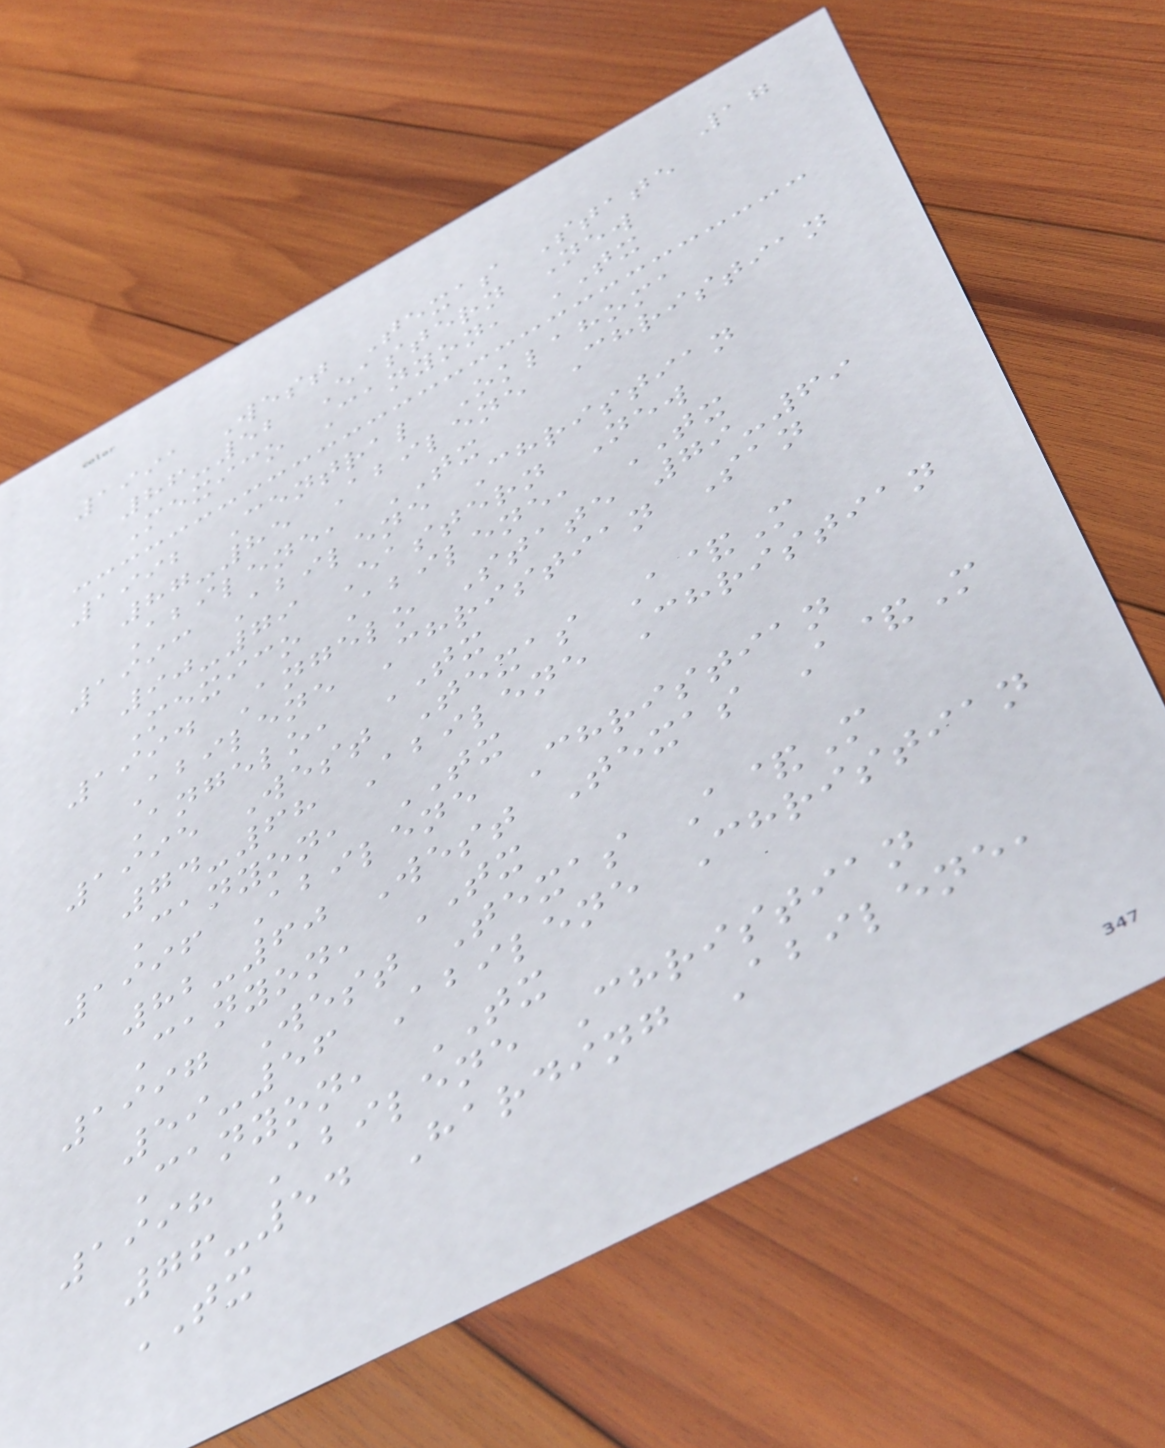17
1991 West Texas State
86-52 Eastern New
Mexico Canyon, TX
1992 Central Oklahoma
87-85 Abilene Christian
Abilene, TX
1993 Abilene Christian
90-79 Eastern New
Mexico Abilene, TX
1994 Angelo State 79-69
Abilene Christian San
Angelo, TX
1995 West Texas A&M
74-68 Abilene Christian
Canyon, TX
1996 Abilene Christian
82-60 West Texas A&M
Canyon, TX
1997 West Texas A&M
59-56 Abilene Christian
Canyon, TX
1998 Abilene Christian
76-54 Harding Abilene,
TX
